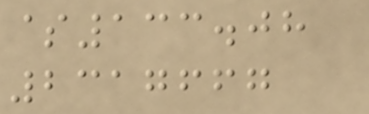$133.08
2317667
